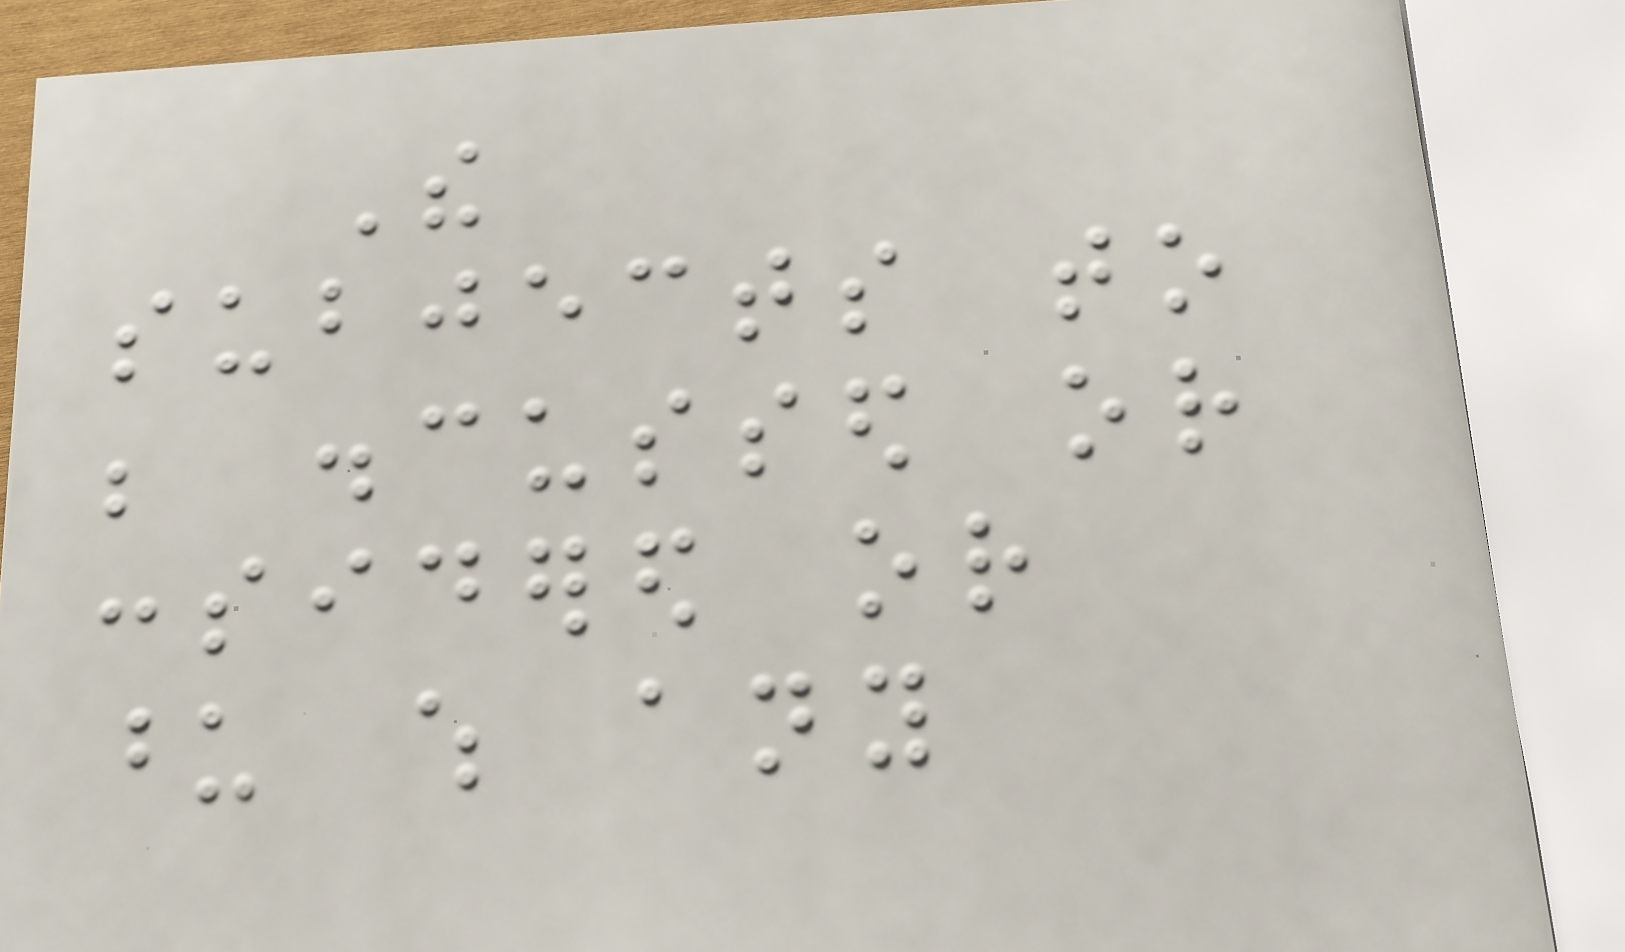The
subjects to
be discussed or
considered or
upon which any
